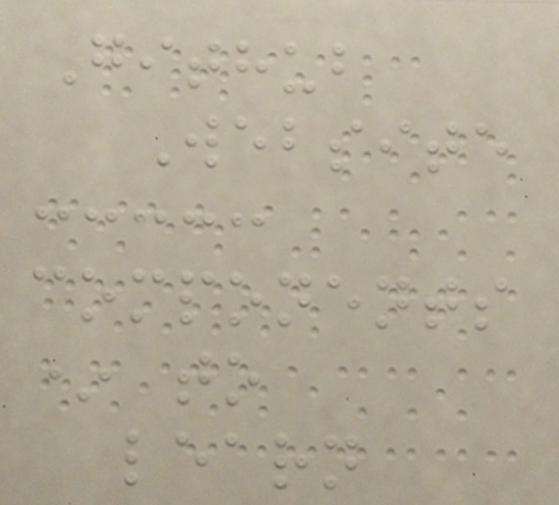Github
Website
components
* to
learn
